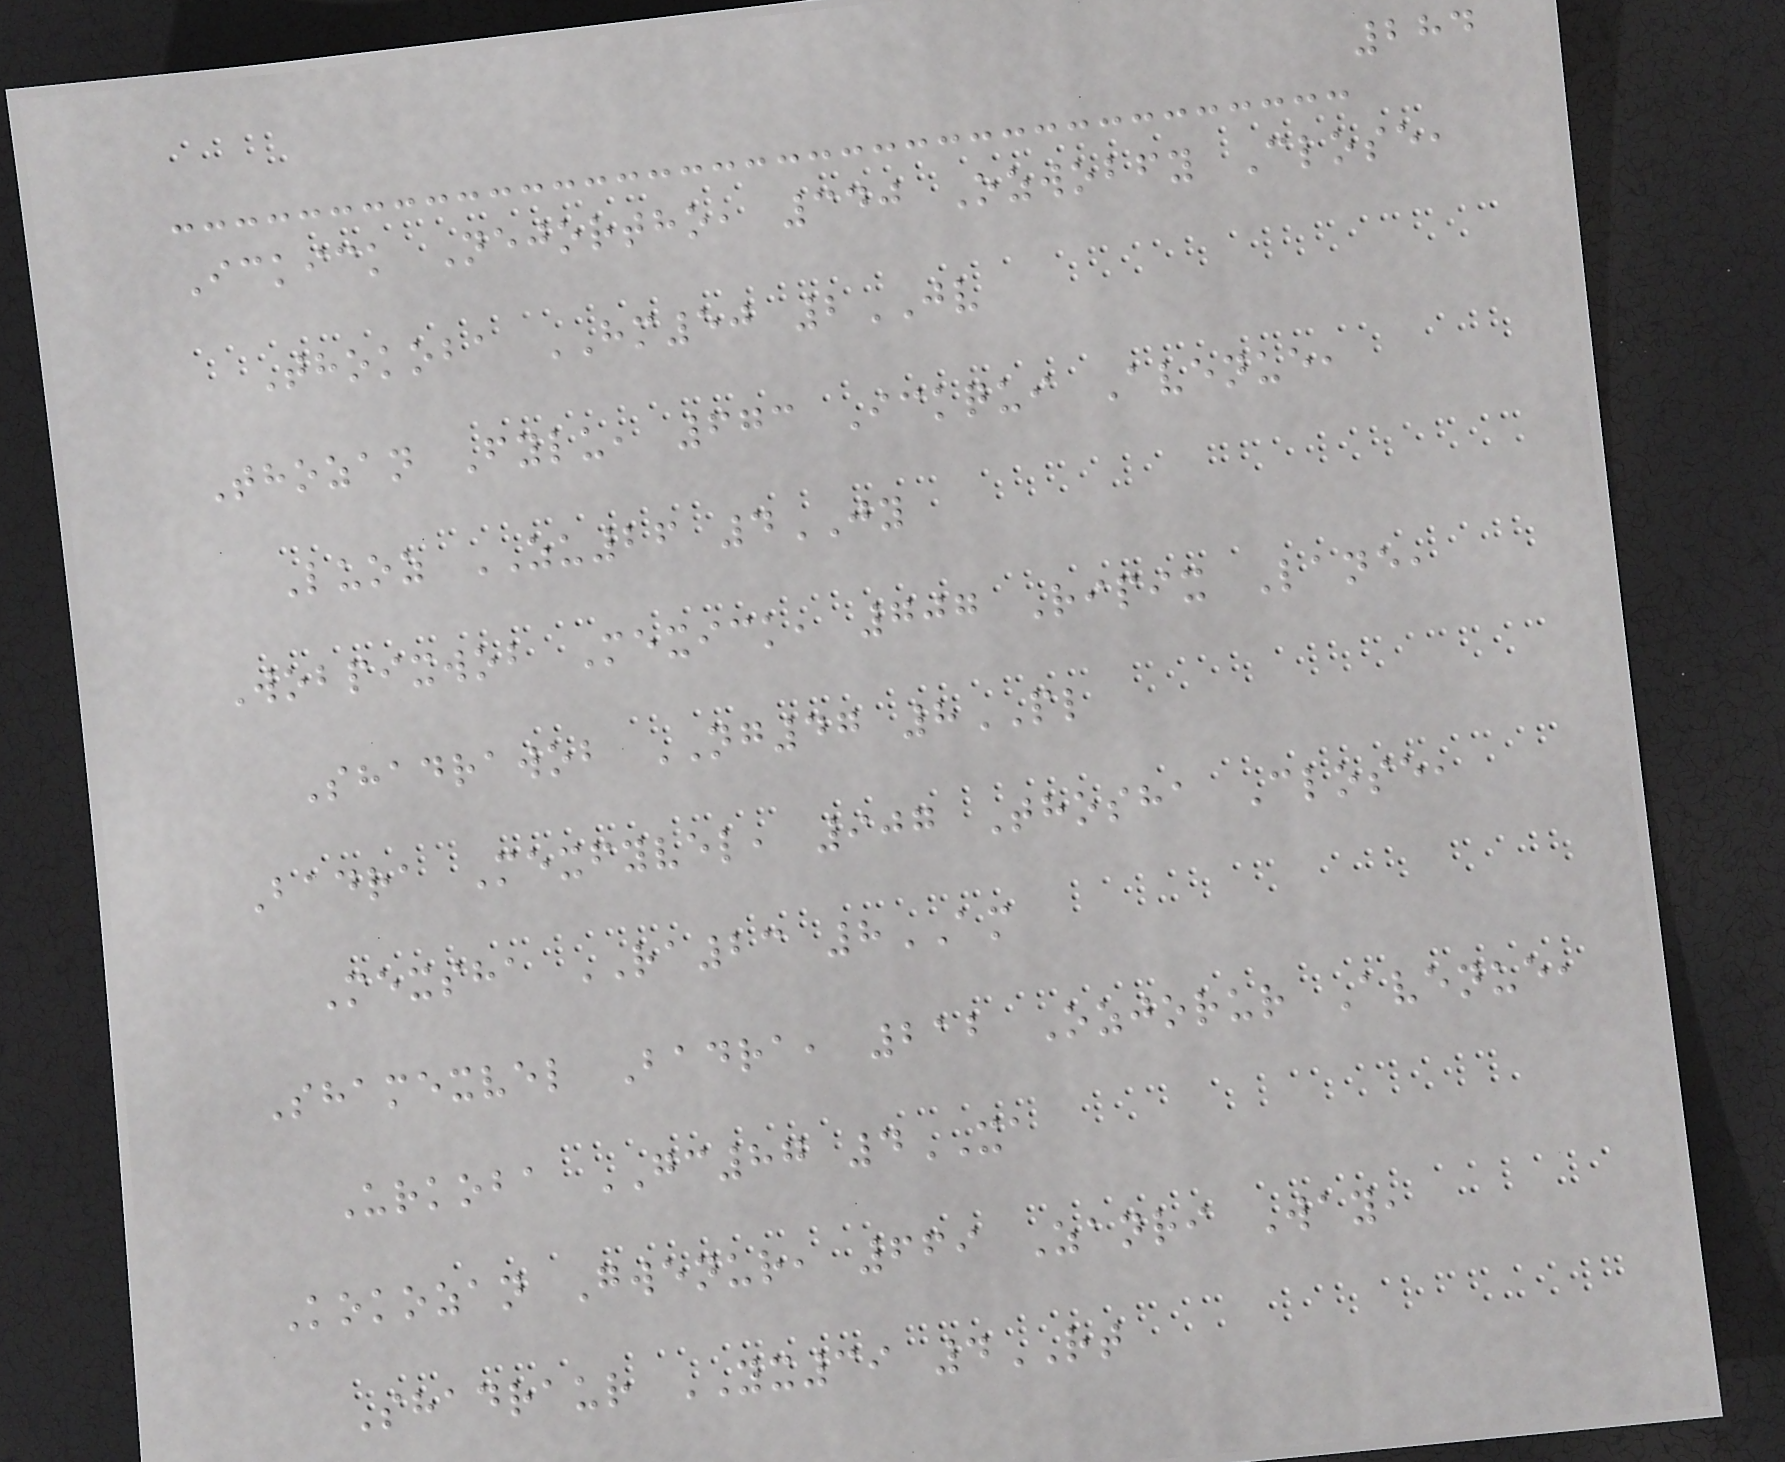284
Ickick Nejortho, 340 Ozwobfy Close,
Thokoba HM50 2JV
Thozan Fylu, 673 Ickqui Avenue,
Luoz ZU26 4JY
Wobpixwob Mexick, 707 Ripix Lane,
Shadrawob NG47 8PL
Badra Mexfyvel, 907 Thosha Close,
Mexsha RA23 8AM
Shamexvel Badra, 212 Ozjorur Avenue,
Urkoba GC87 4XA
Kokozan Gwenur, 669 Zanri Way,
Shadraur YX39 4RT
